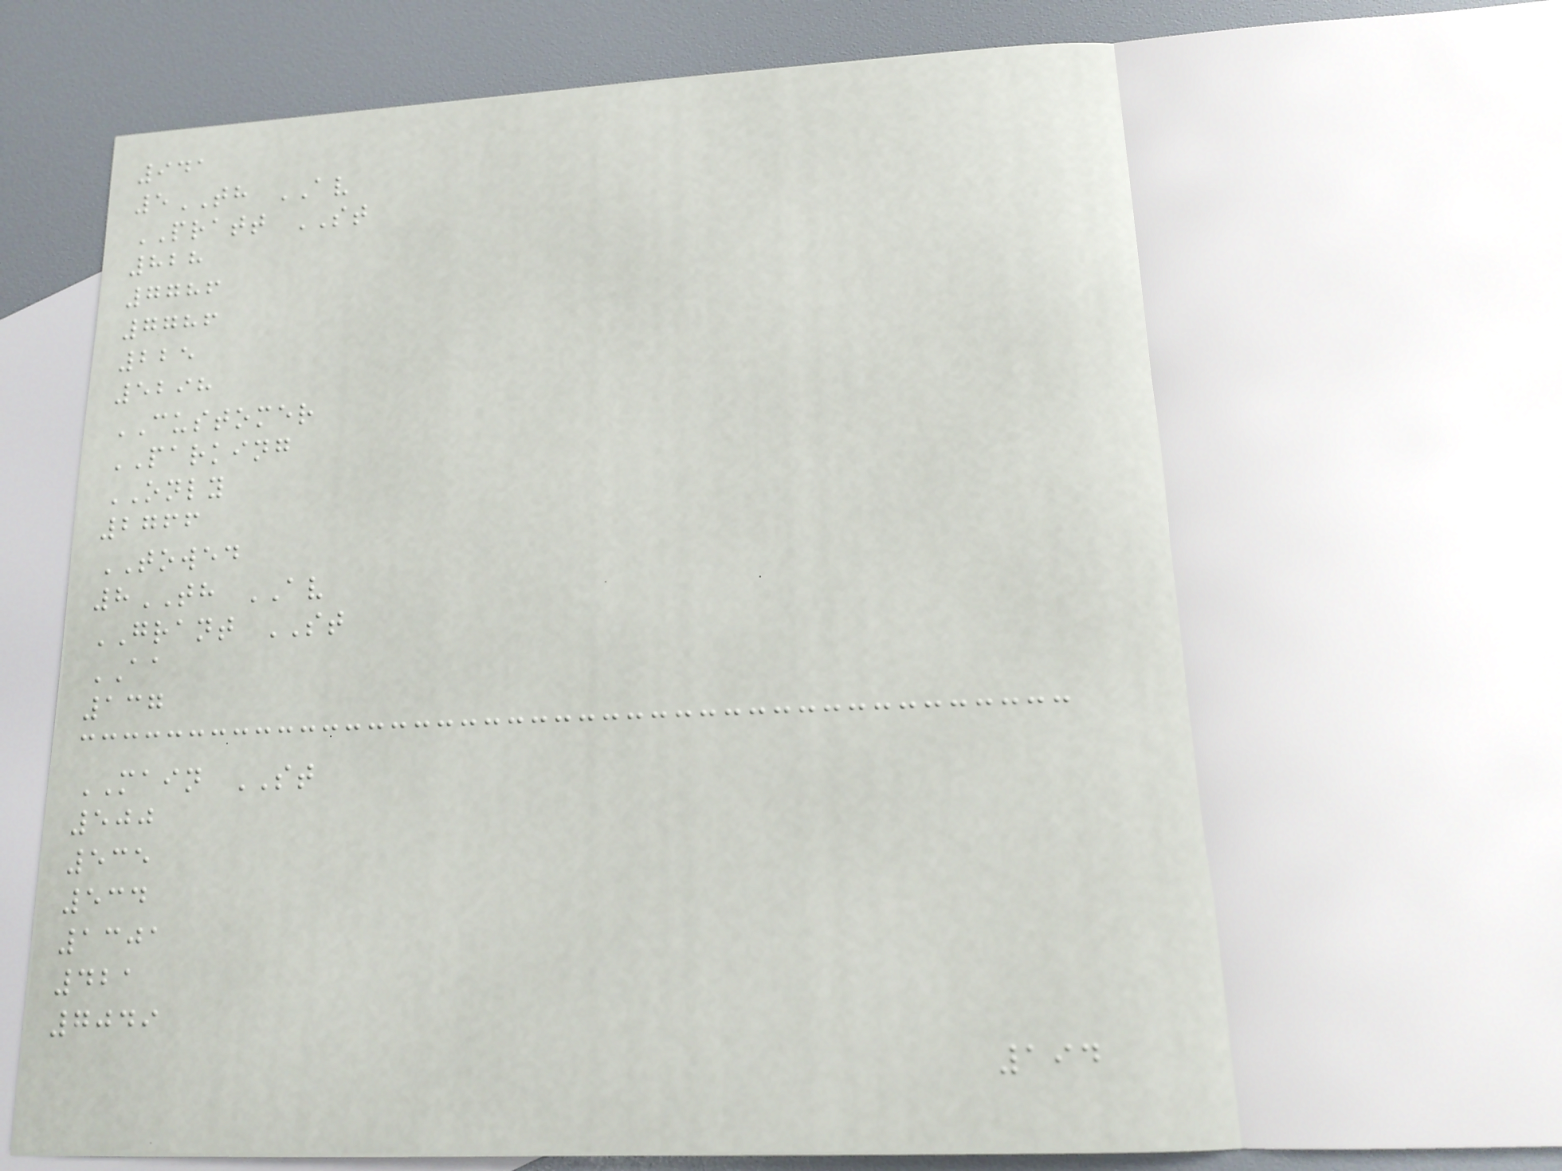941
5TH AV
PRATT ST
828
7786
7786
225
5298
CUSTOMER
PARKING
ONLY
2766
TOWED
8TH AV
GRANT ST
AA
137
MAIN ST
500
535
534
1301
421
7049
194
